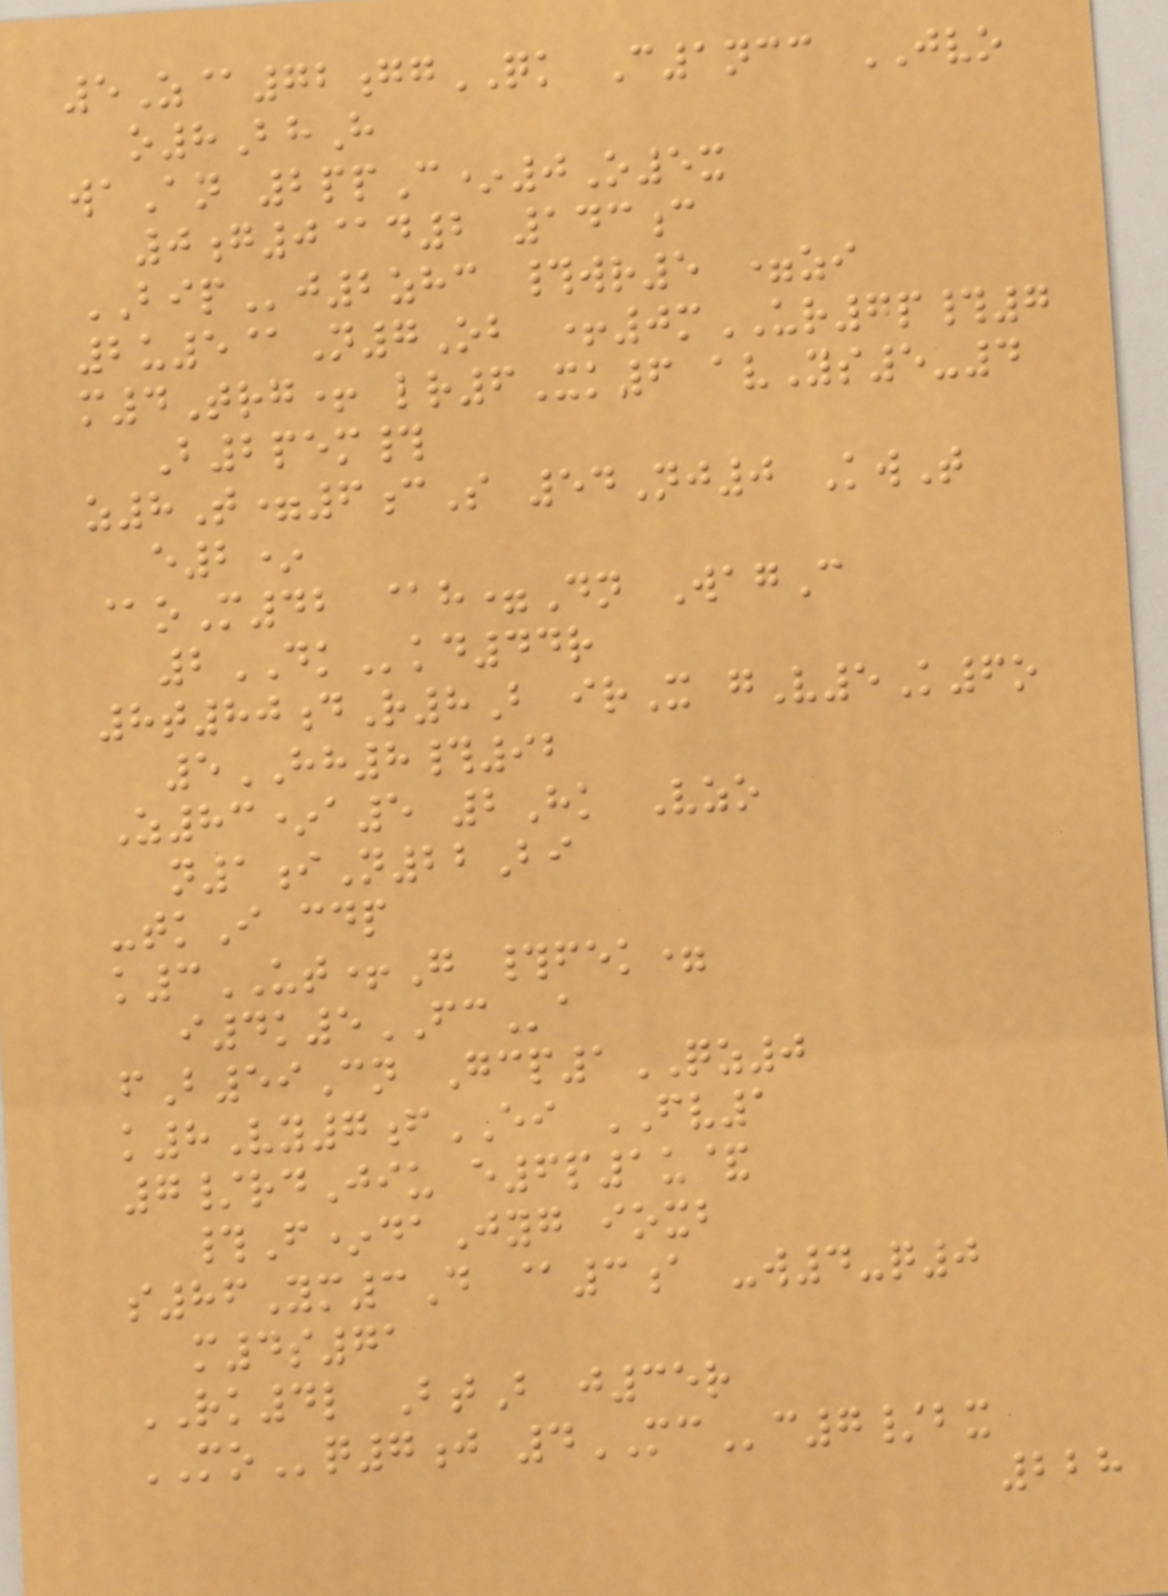5Z@72ggQK C1ncc JVO
o8BhH
waAn 2ppC*0O5x
0g0@d2 143c
BIPj2zhc #wr5 =zi
2u5@N7Ob +0mUR7p#7
m4Trg+ lr6Xk6 avYs5-4
B2pem#
z8T=6cS 54Nj0 KwT
e2*
@oM42 @h=Dn WagC
2DKkd44r
8t80dR8B irX gV5K6o
5HH8#92
Z83*a5 2Hk Vzo
n1iN22Bi
-tkI cdp
k3UT+G #fek=
i4k5FCa
fB59Cn Gcp1QZ0
k8Vy7fEI FV1
7/rdJiu e6p1u&
#F*daJyg ioxb
s86Ym3D @3a -w4-q0
m4s71
RK4l BtB j35r
MOq7j 4MCc7/bx
228
